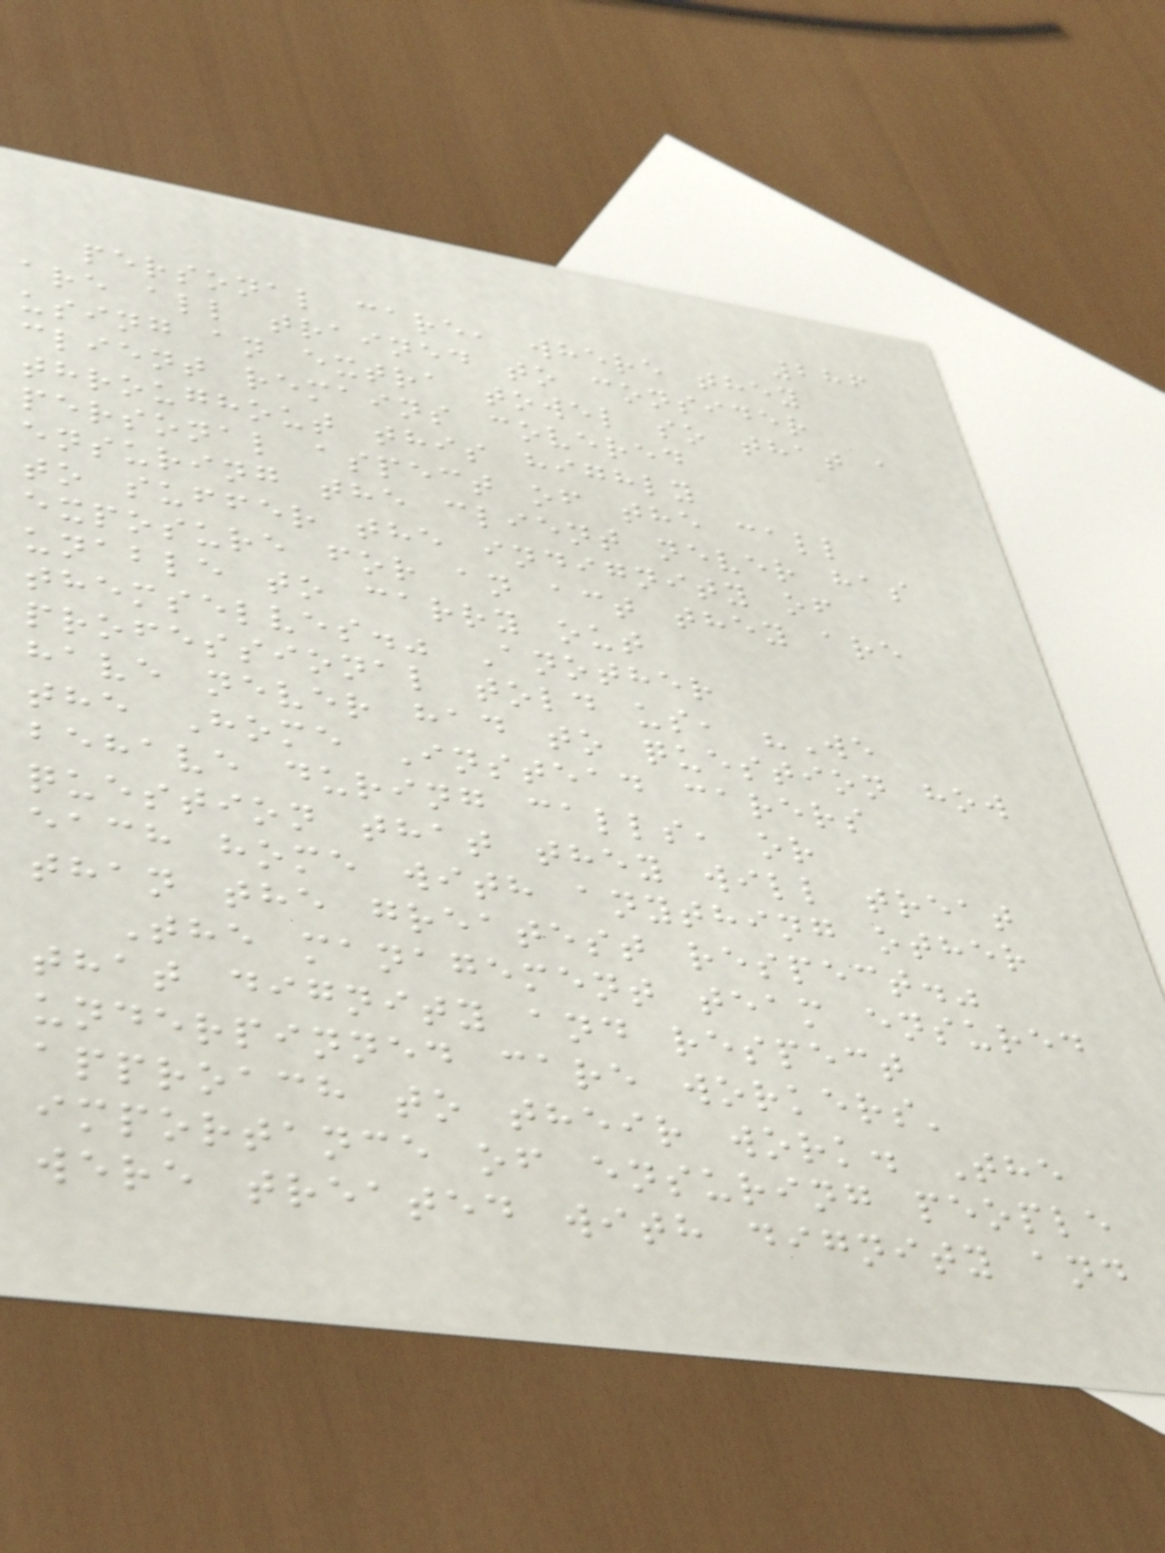286
personal care, where they
are all trained to consider
using an extra towel so that a
client remains covered
throughout this highly
personal aspect of the call
ensuring the client never has
to suffer the indignity of
exposure for an act they are
unable to carry out
themselves." Another
professional told us, "We
have never had to question how
the Home Instead carers
behave during calls, or
question that they will treat
each home with anything other
than the greatest respect."
The management team ensured
that dignity and respect
underpinned care workers'
approach to their work. The
importance of ensuring people
were treated with dignity and
